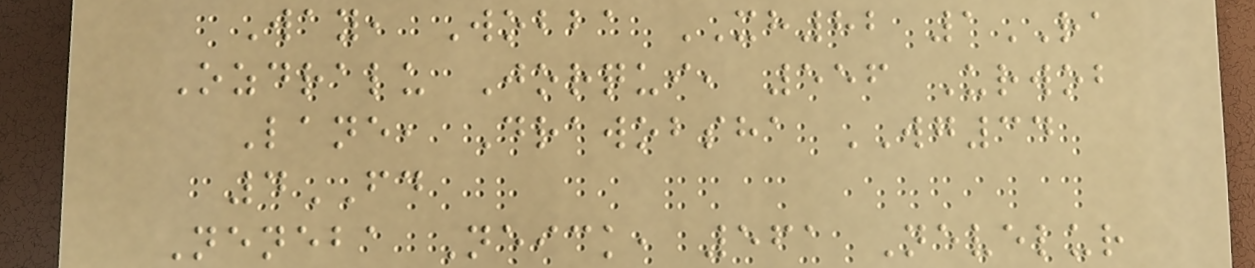Way, Wobba XH82 1RA
Ozdralu Jorqui, 556 Urwob
Lane, Drawobsha WG34
4FD
Neneba Neick, 561 Nevelur
